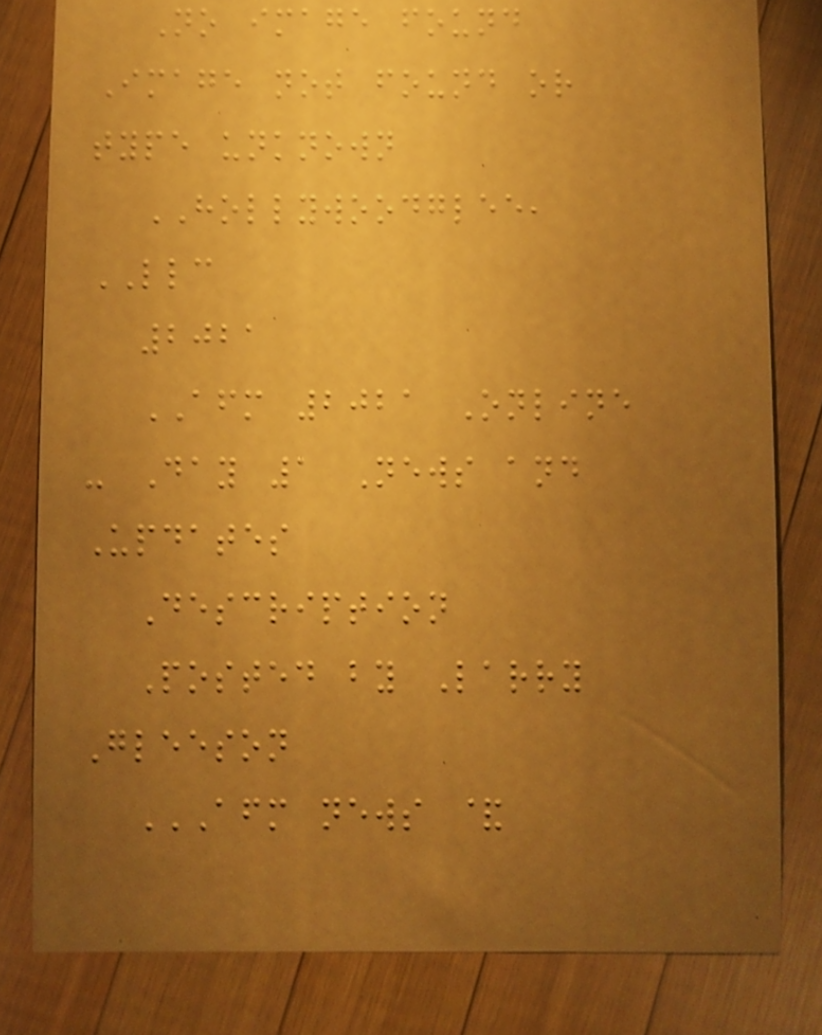No image found
Image not found or
type unknown
HOLLYWOODGLEE,
LLC
2021
AFM 2021 Online
- Day 1 News and
Updates
Description
Posted by Larry
Gleeson
AFM NEWS &
